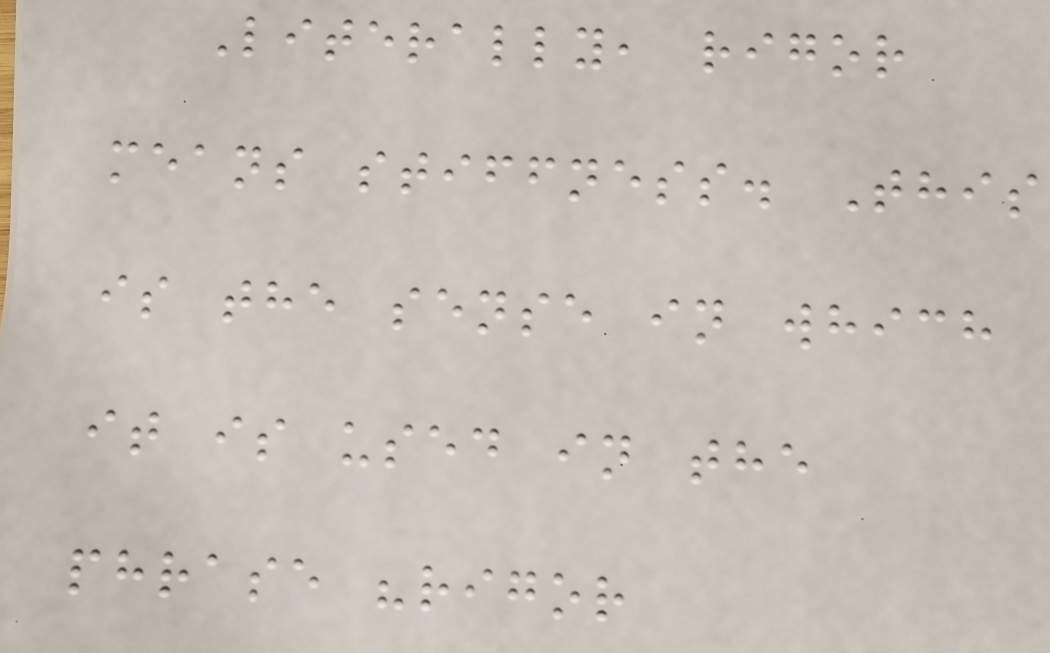Literally, rigor
means stiffness. This
is the sense in which
it is used in the
phrase "rigor
